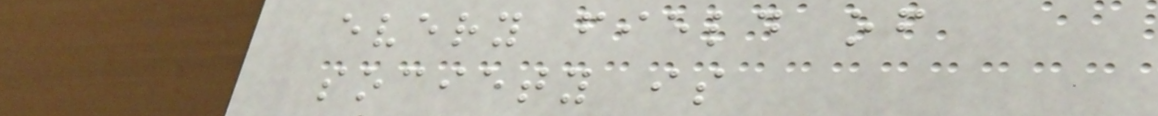every field of
society is
